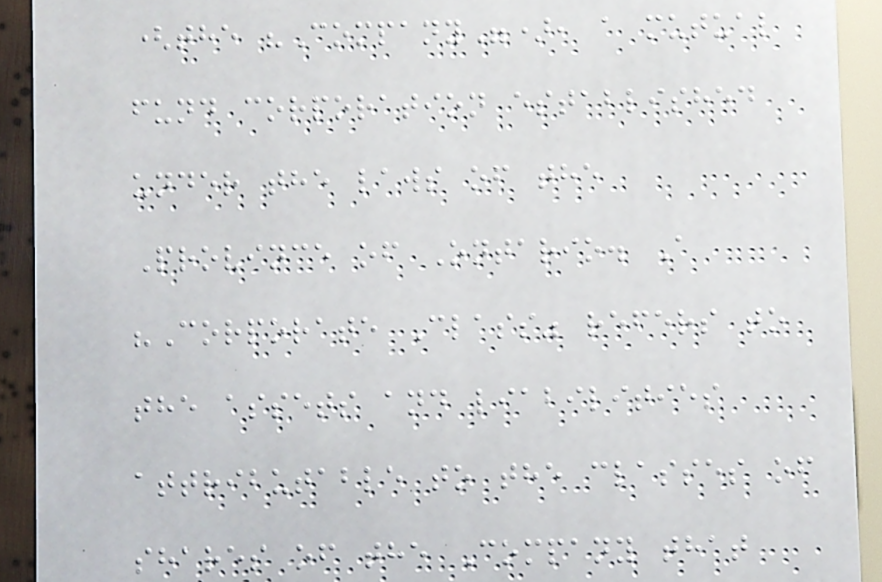(the "Company"), a mutual
fund corporation established
under the laws of the
Province of Ontario. A
"Corporate Class" refers to
the assets and liabilities
attributable to the classes of
shares of the Company that
